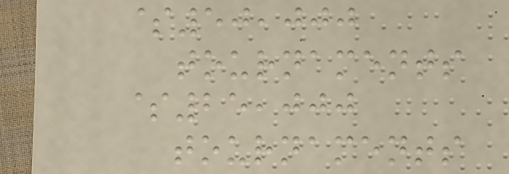$50,000
tournaments
$25,000
tournaments
